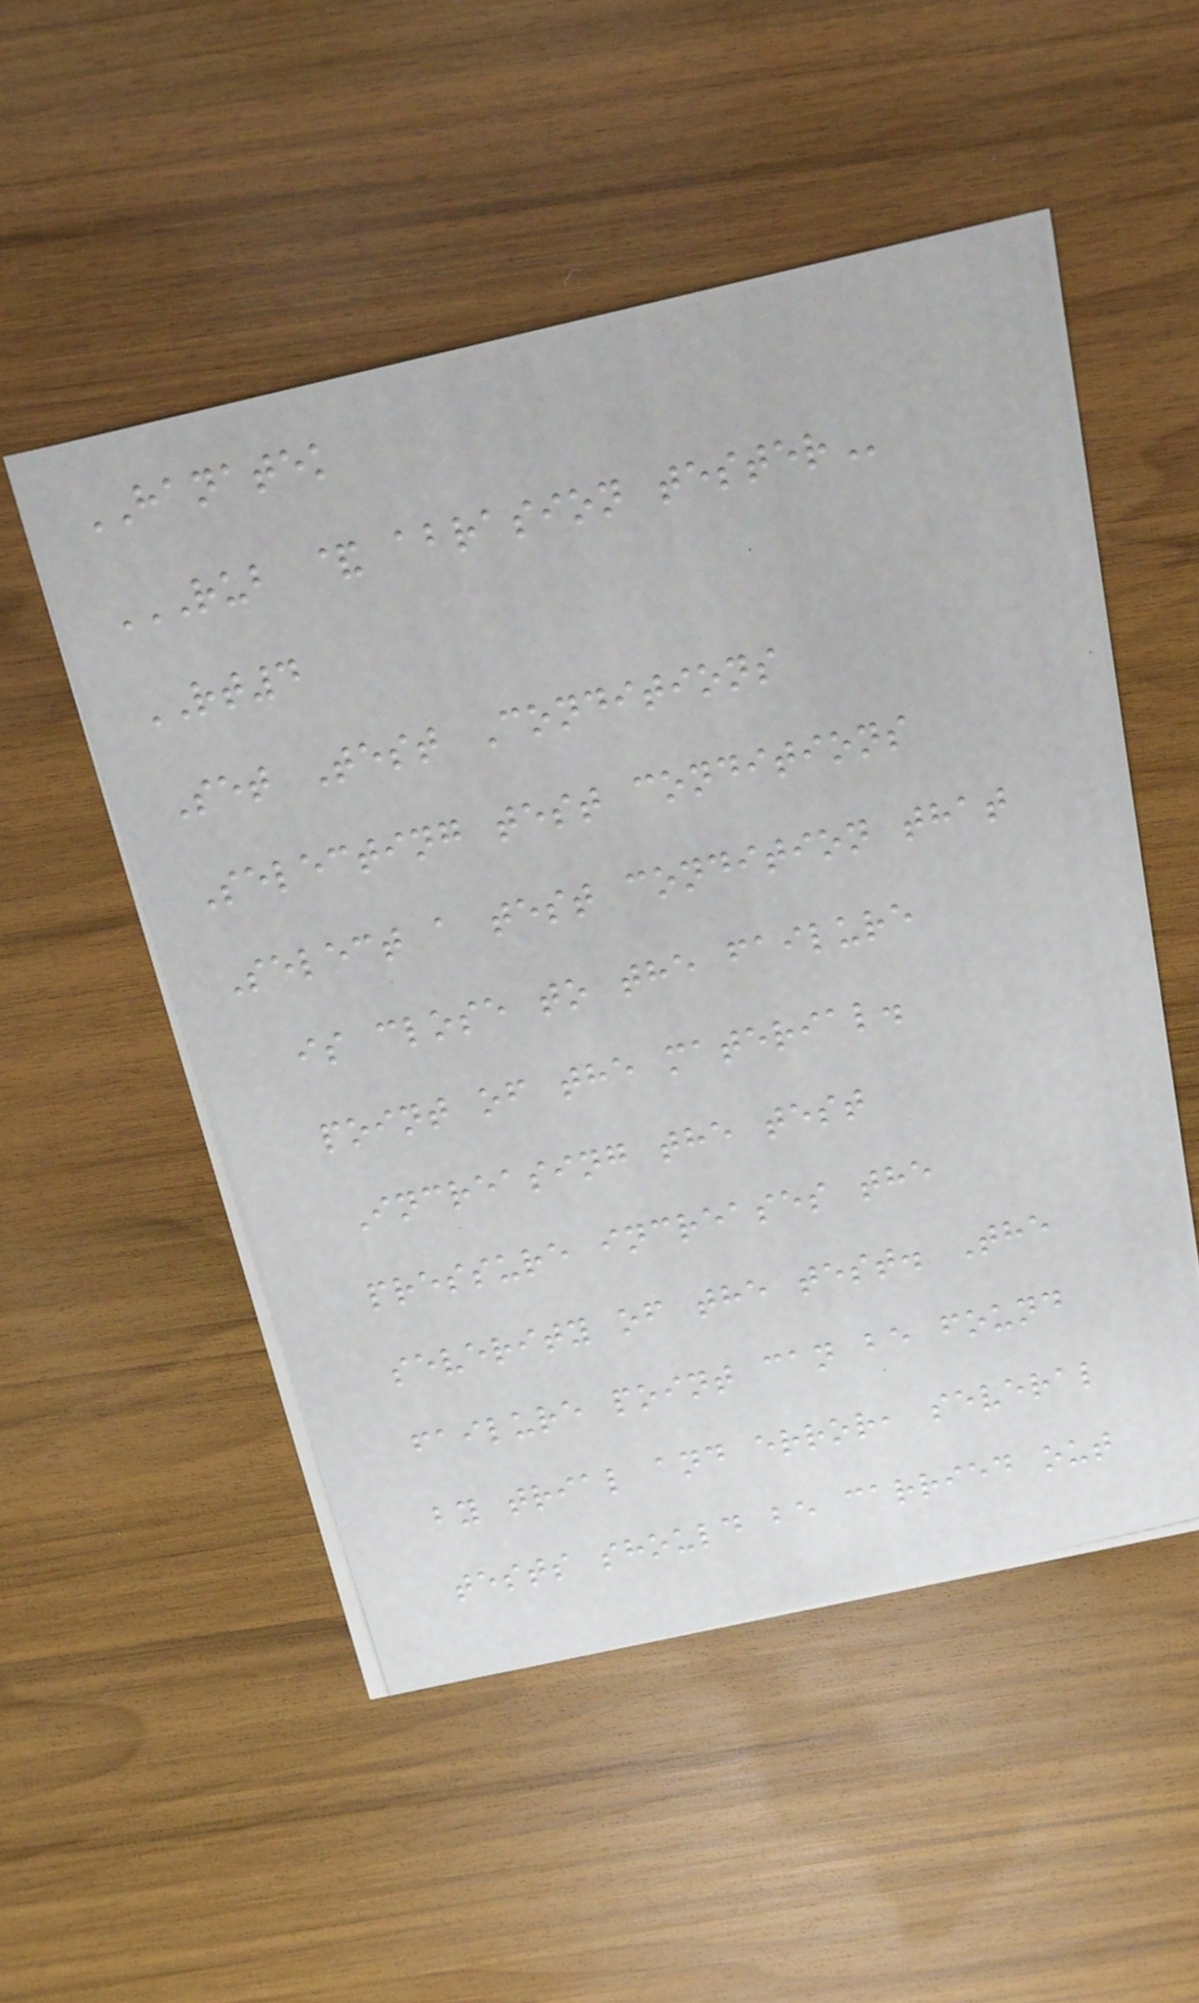HANATEK
RUB & ABRASION TESTER
RT4
Set Test Conditions
Selecting test conditions
Select a test condition that
is close to the failure
point of the material.
Increasing the test
pressure increases the
severity of the test. The
failure point can be found
by trial and error, several
tests should be carried out
